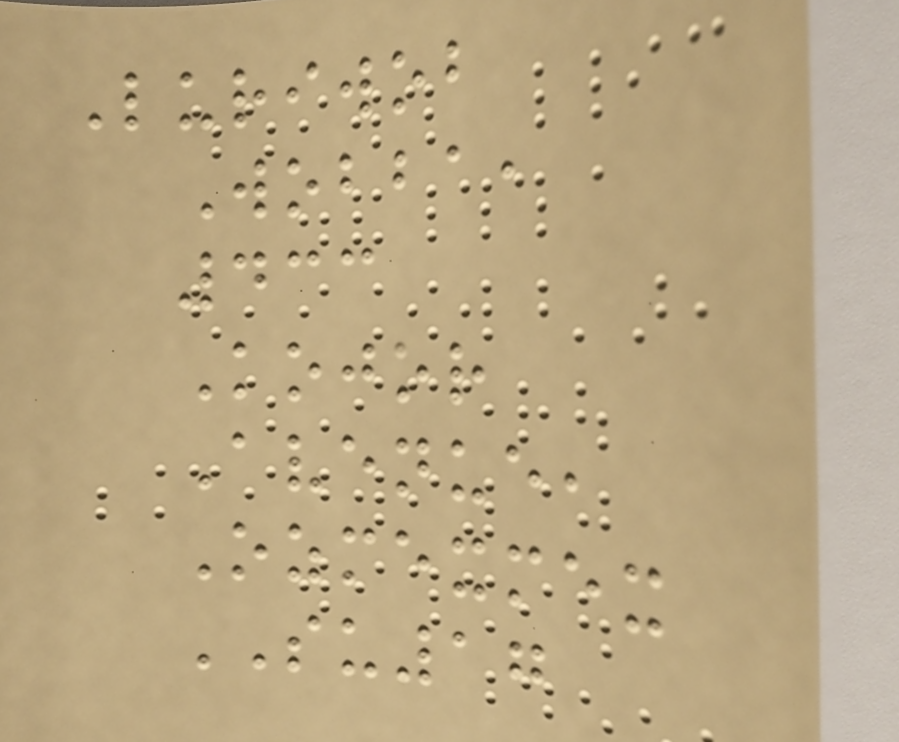Luriwob
Wobba,
433
Kojor
Avenue,
Ozmexmex
SU17
